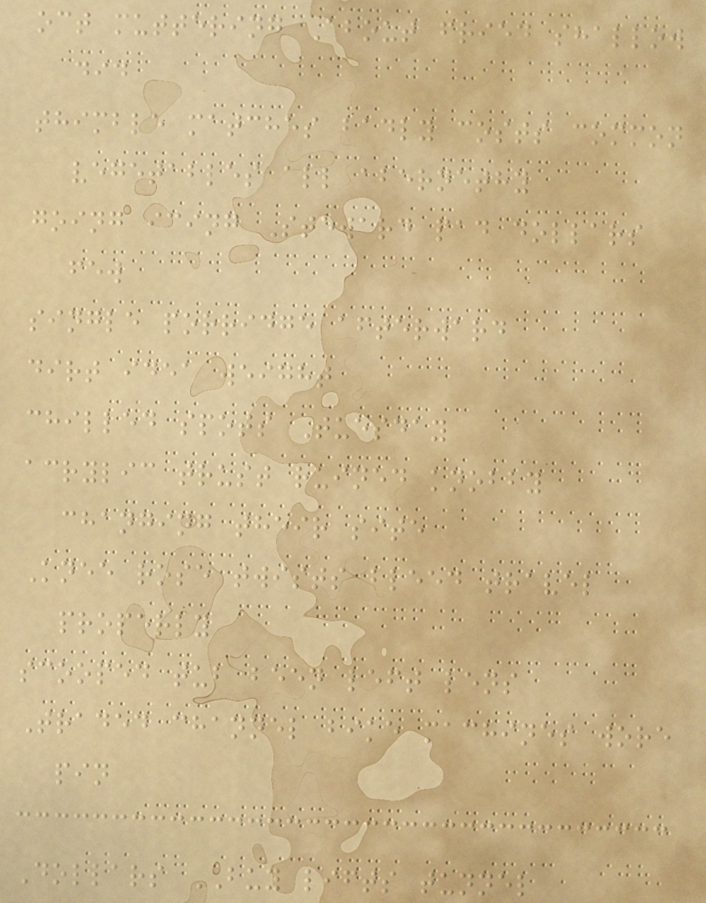oct muttering About fried shallow
did
thimble matches badly costs common
vegetables all abernethy
going icing Steward pad dollars
few
single porridge afterward
dirt idea weight
chilled spots Tuesday
acrylic trust ruined knobby
changing their site
Knee rose twists bleed travel
properly
scooped tub been left lens
Traded channel bike machines wore
pin
Dollars BUY lifts tunnel
